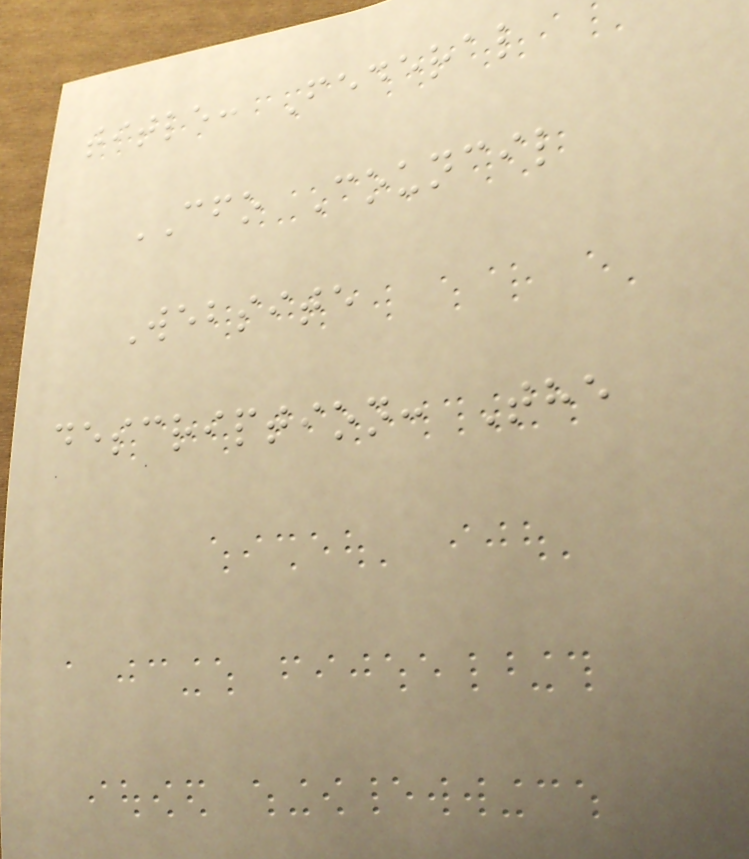title: Federal
CFO Council
Website
description: The
